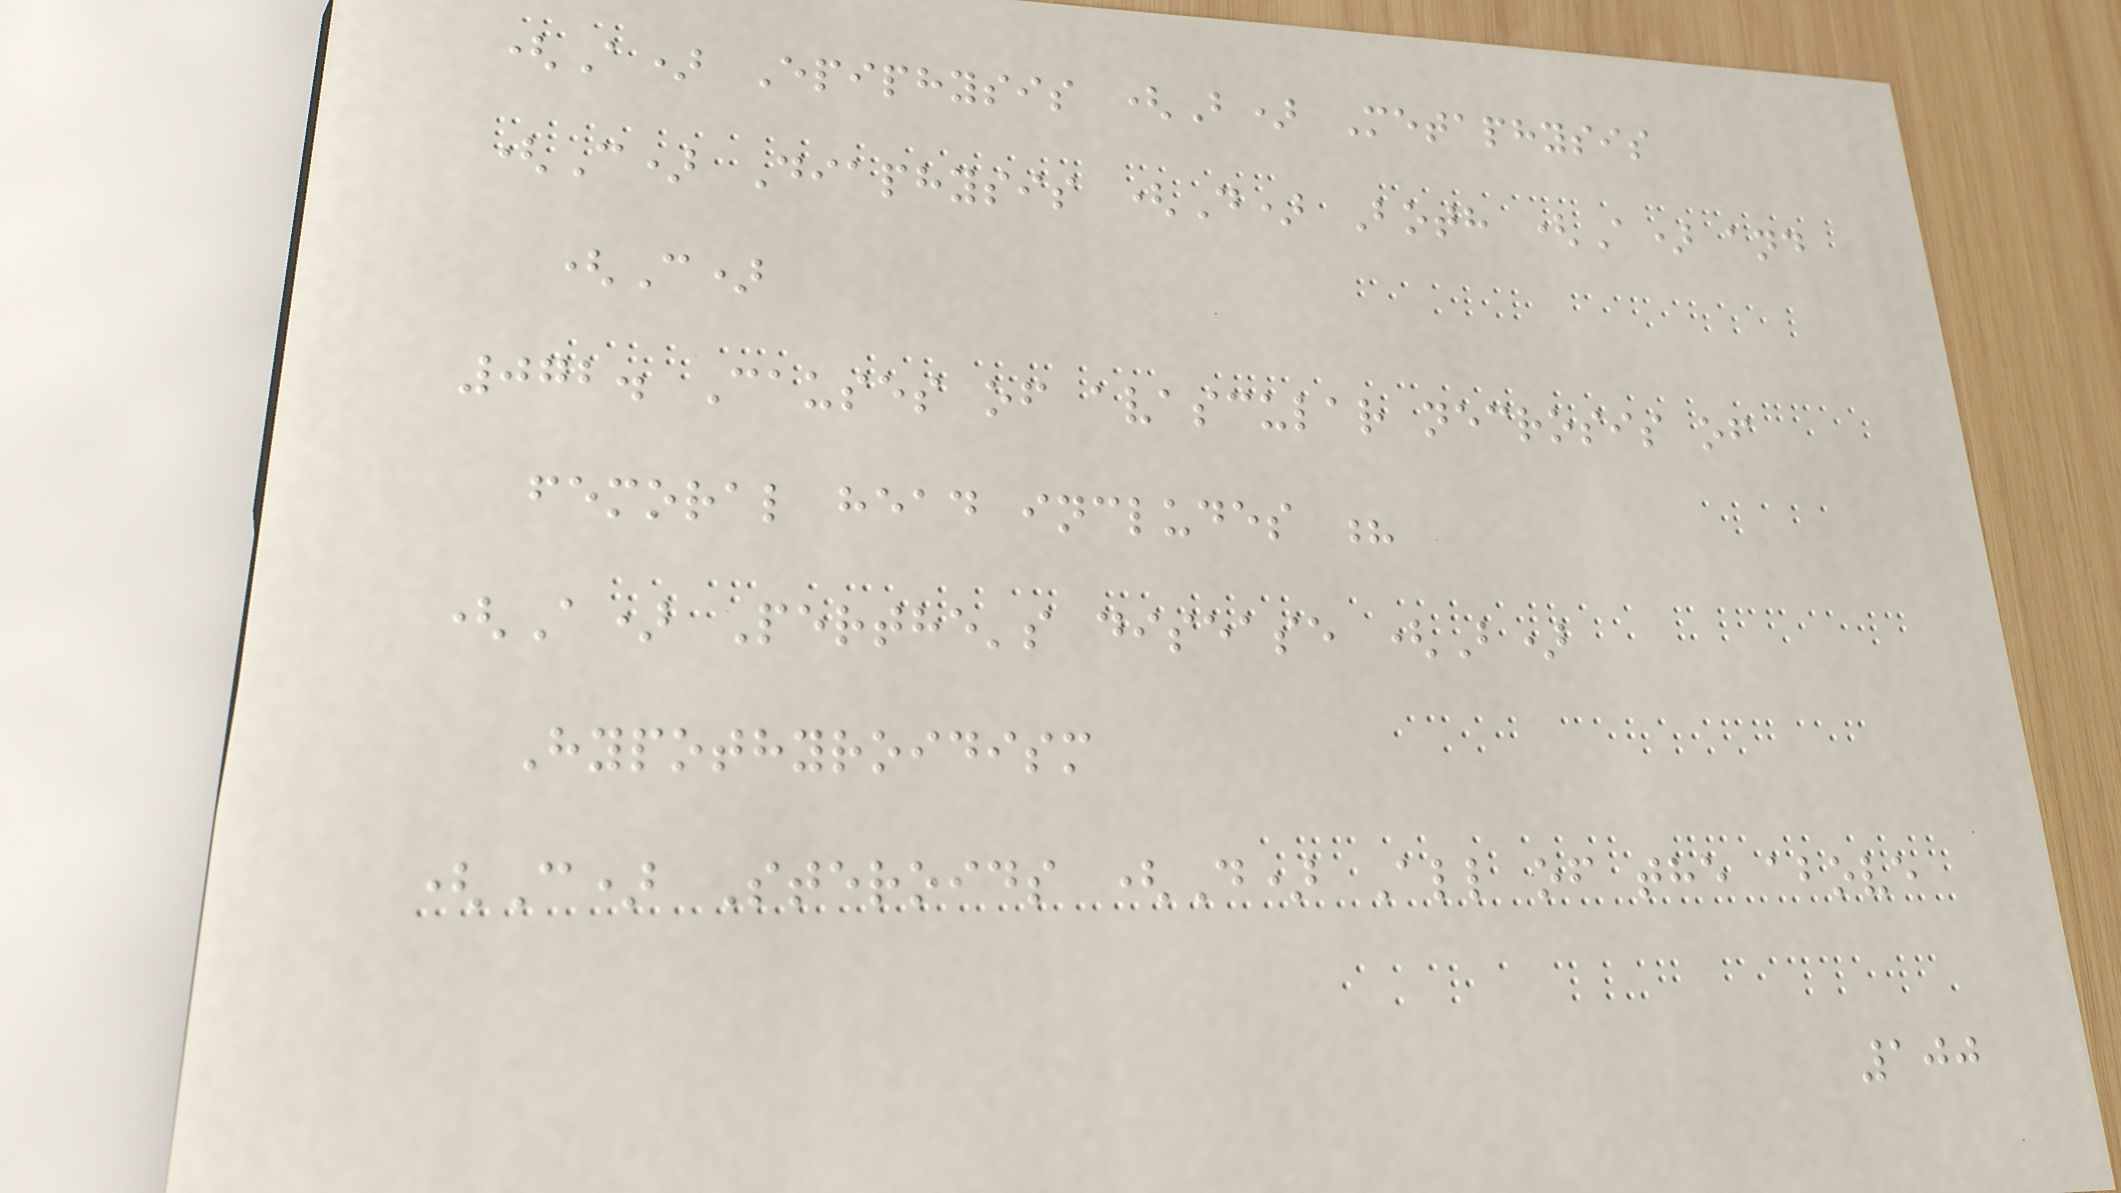(A) Epiphysis (B) Metaphysis
(C) Diaphysis (D) Both (A) and
(C)
072. Causes of avascular necrosis of
femoral head includes ?
(A) Perthe's disease (B)
Hypothyroidism
(C) Steroids (D) All of the above
100
